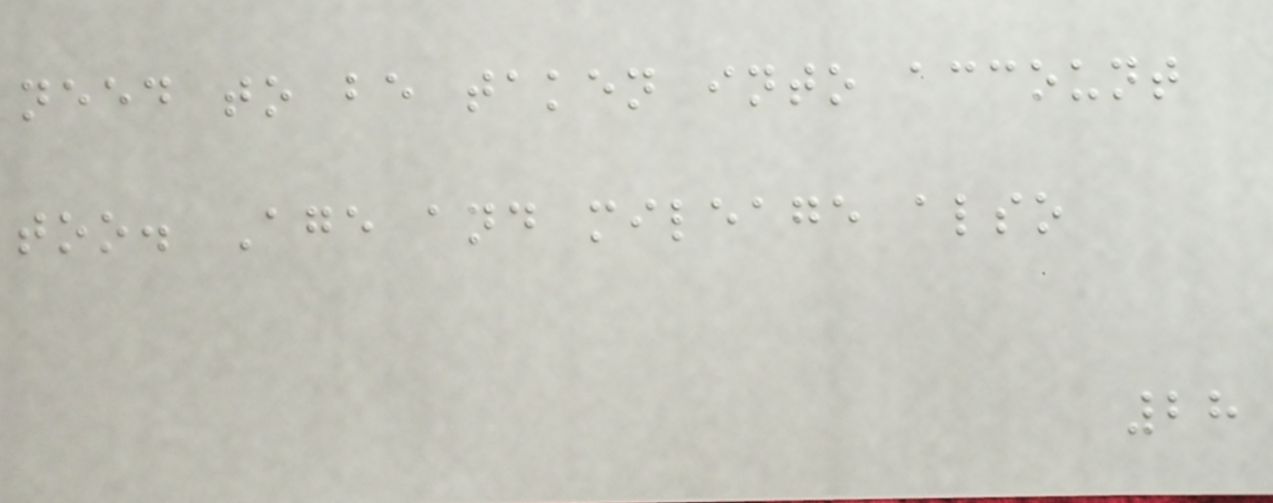need to be taken into account
too. Age and mileage also
28
